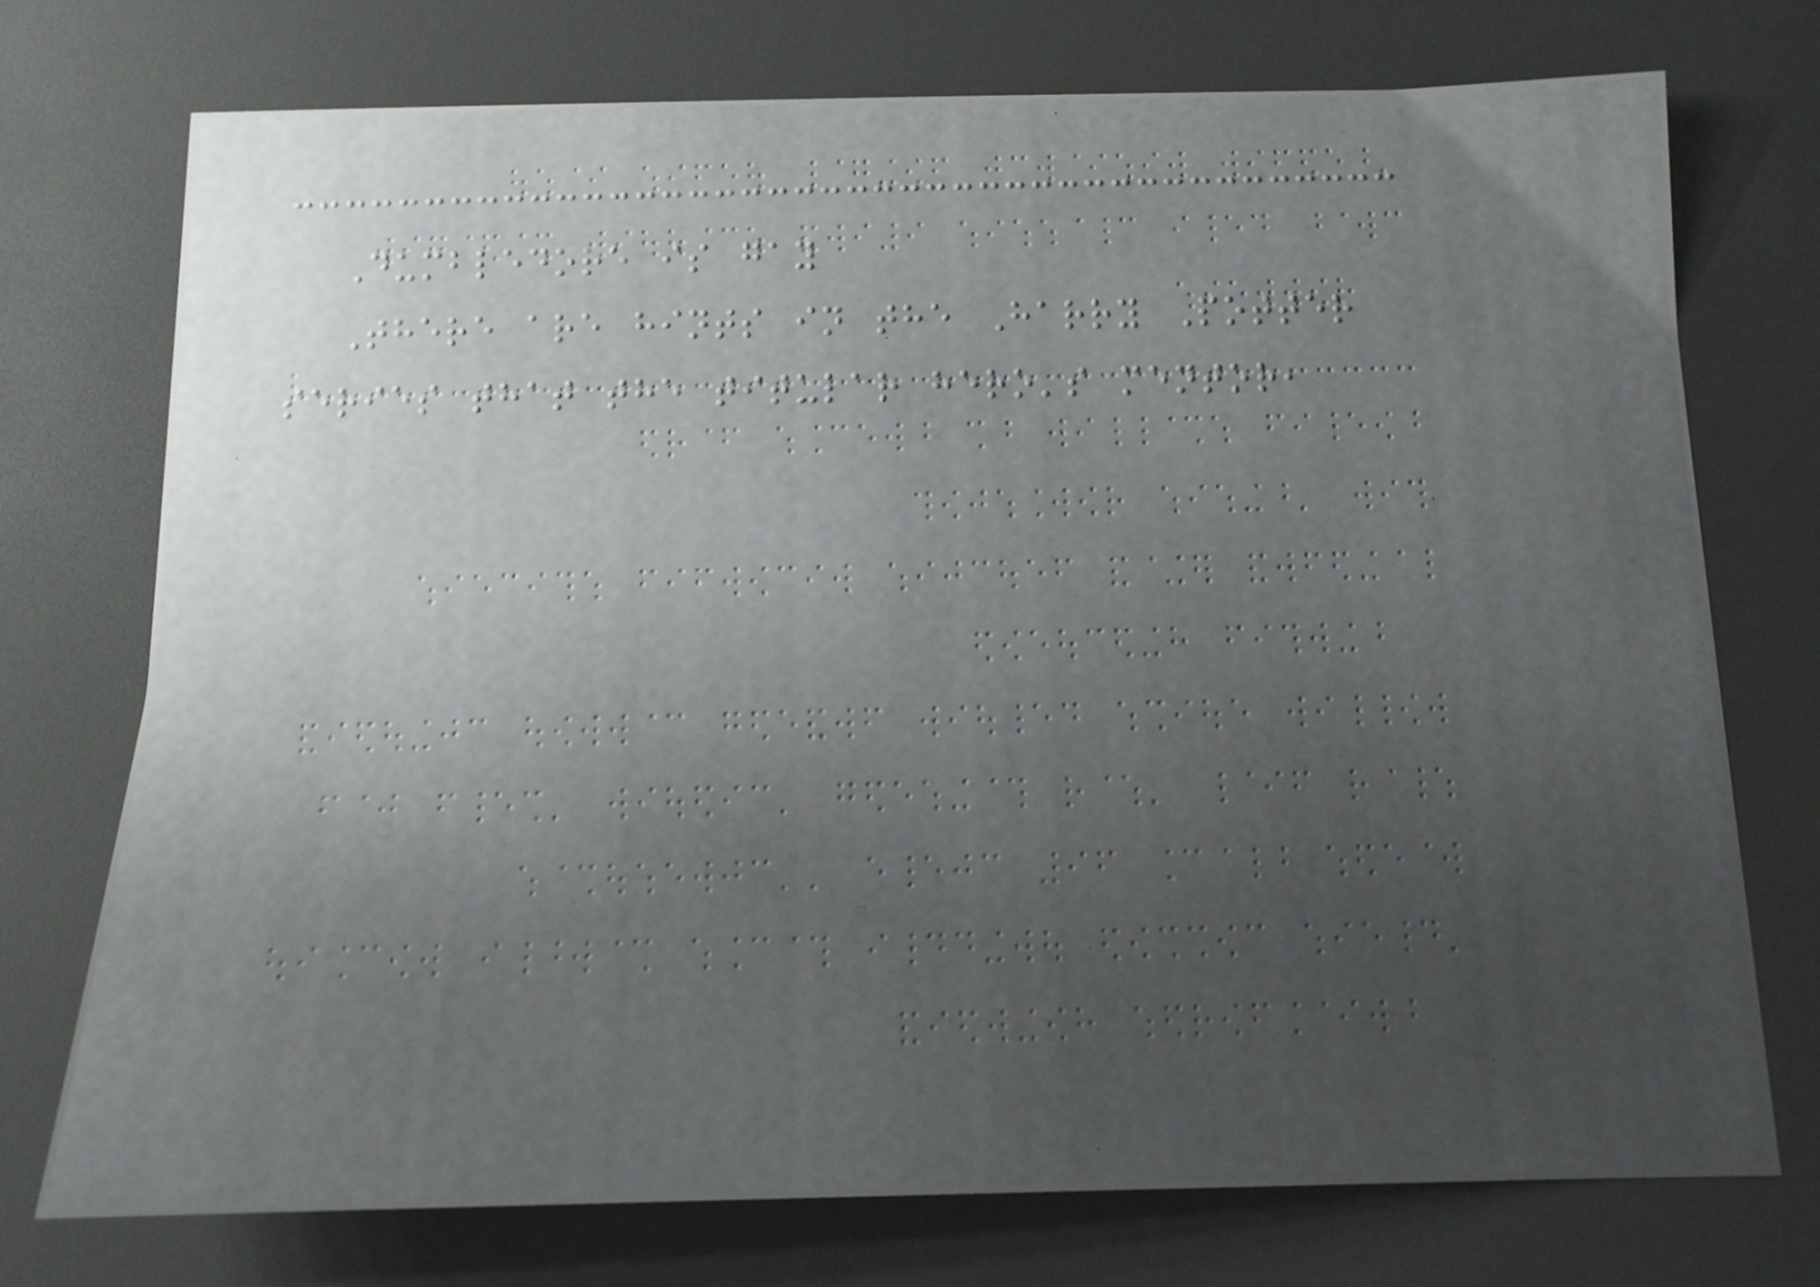Dumbledore is gay
There are hints in the Harry Potter
series that the titular hero's mentor,
